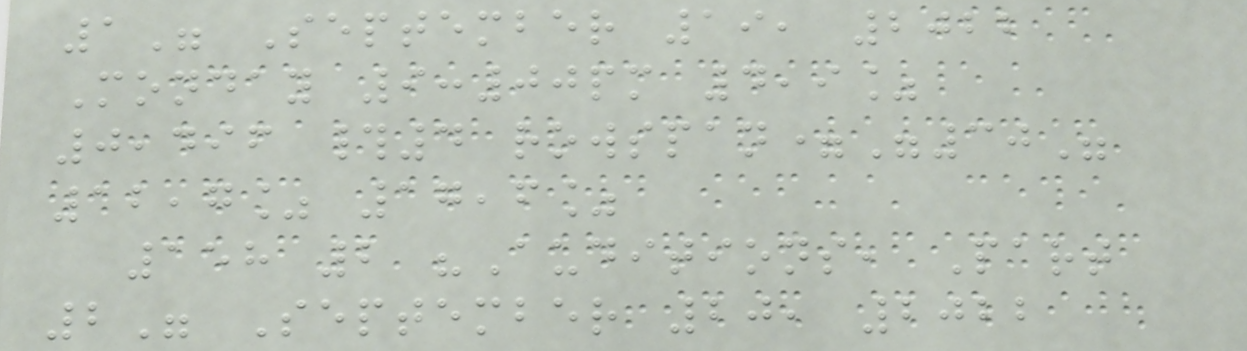1" September 19, 2022
Monday 9:00pm 4,9%
0,496 #4 rowspan="30"
12,7% 17,6%
158 2 "Auditions, Part
2" September 20, 2022
